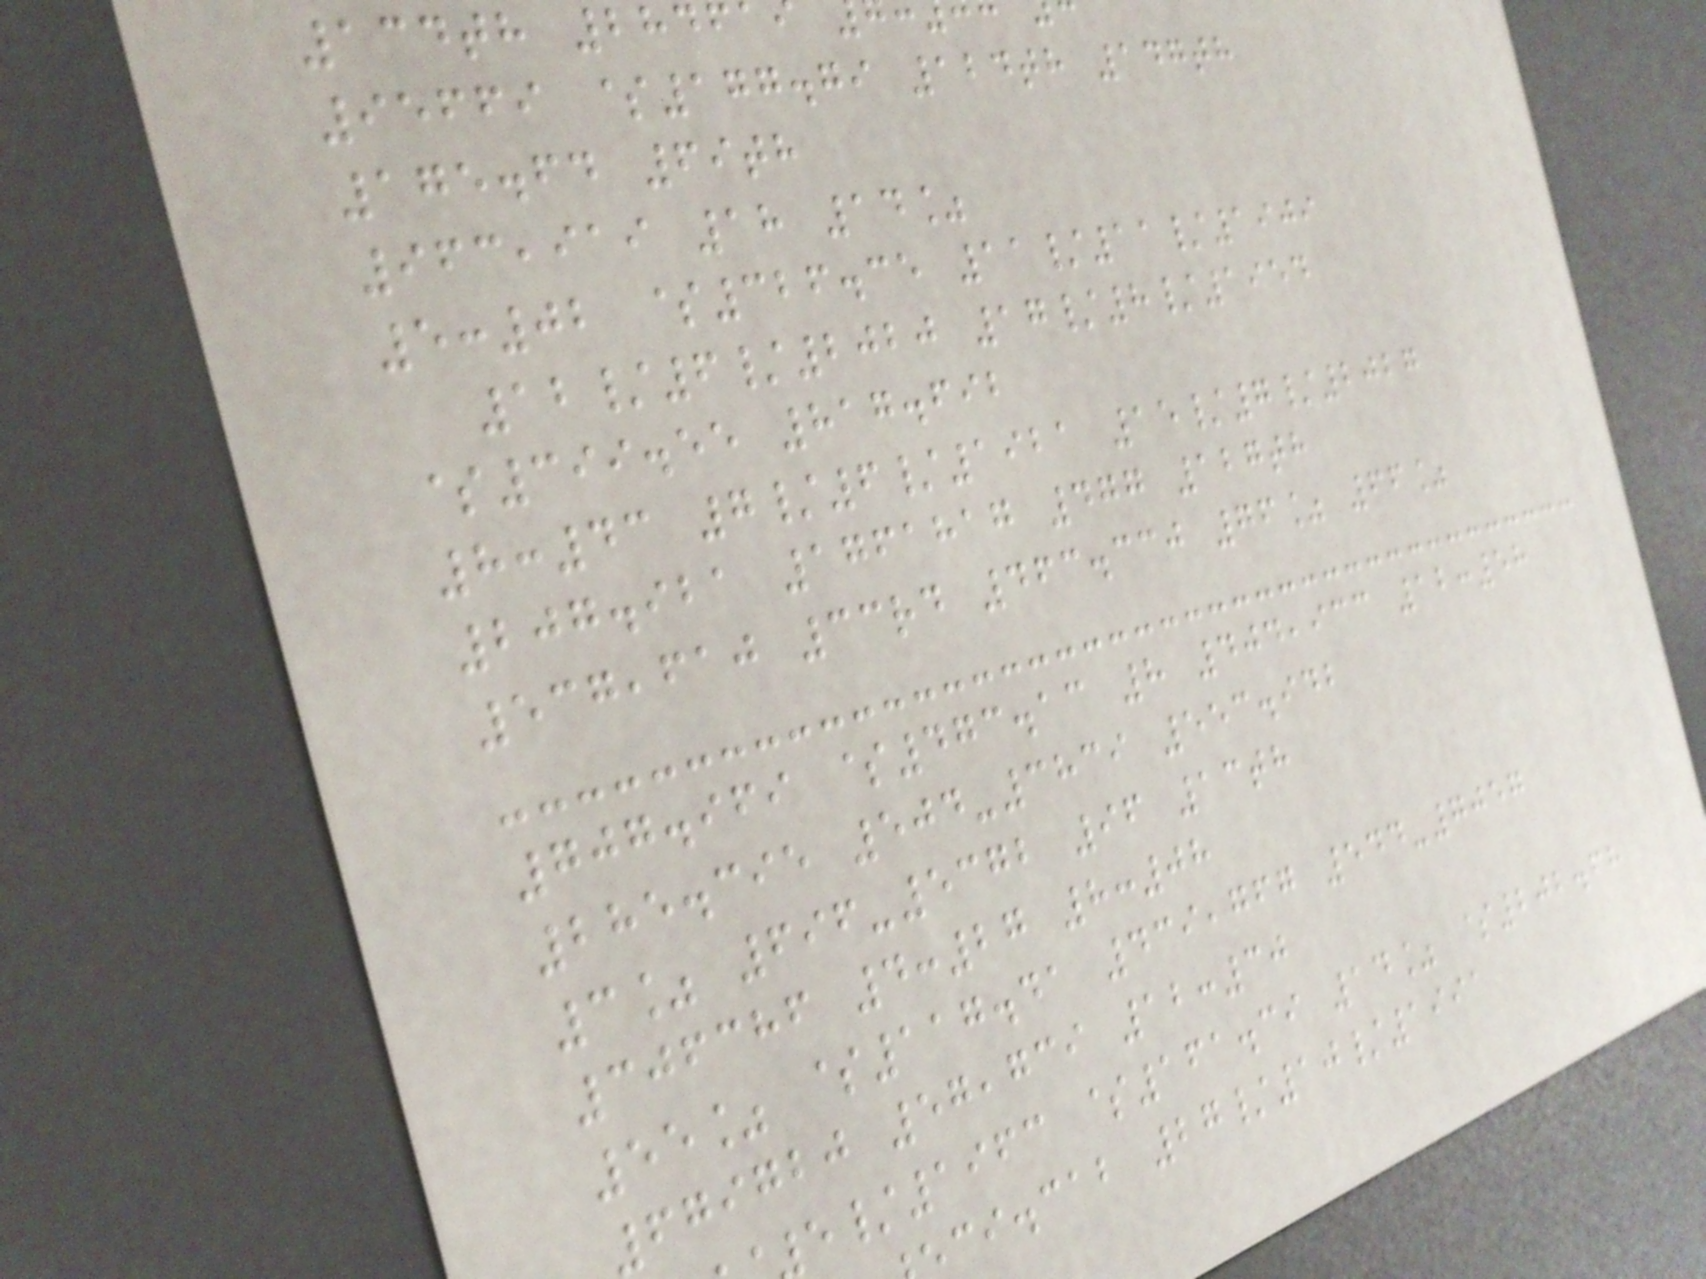134th 28461
95669 $177.79 124th 147th
175.64 69th
963,919 18 14%
5:02 $326.35 11/11/1909
12/6/2020 17/8/1954
$399.55 817.692
8:43 7/6/1921 15/7/2027
207.921 1761817 477 127th
537,610 33rd 463.330 76% 66%
707.969 $473.13 8 404,933 12:58
285.395 504-3839 553.942
3% 696-5372 96 13th
306386 4:27 8:08
55% $117.41 439,767 544-7057
679720 57,739 12:30
/1963 $161.39 14% $202.68
ci.cab 27/10/1991
